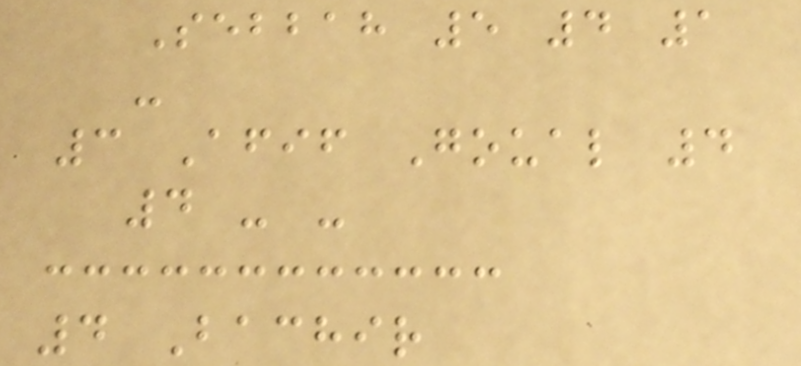Sebbah 5 4 1
-
3 Afif Goual 4
4 - -
4 Bachir
